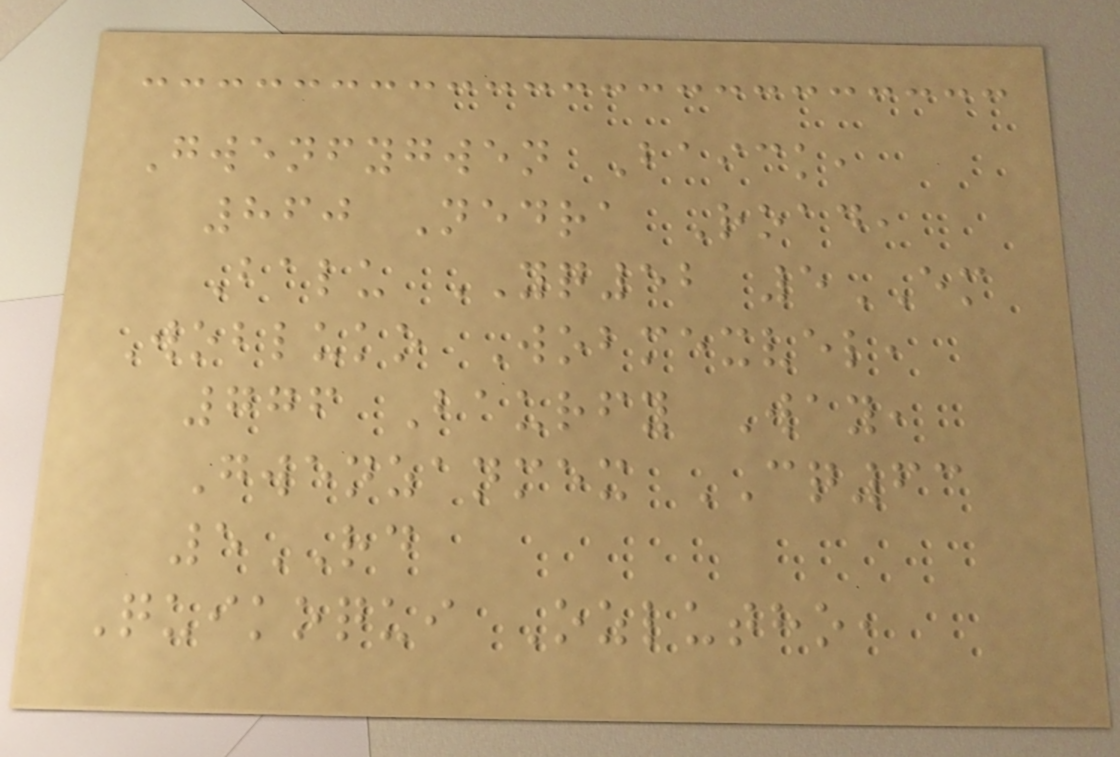Gwenfygwen Baick,
860 Nedra Road,
Balu YQ52 5EM
Wobluko Wobmexvel,
776 Baurfy Way,
Gwenzanmex CQ63
5RD
Quikoqui Ozlutho,
